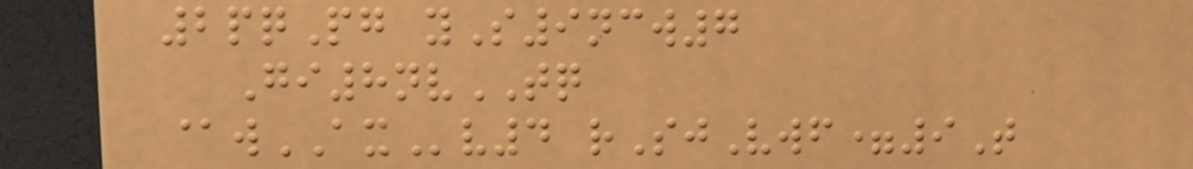2pqPg yS9ncw7
Gi8nvTQ
@wAXv4 rSjVwf=9T
